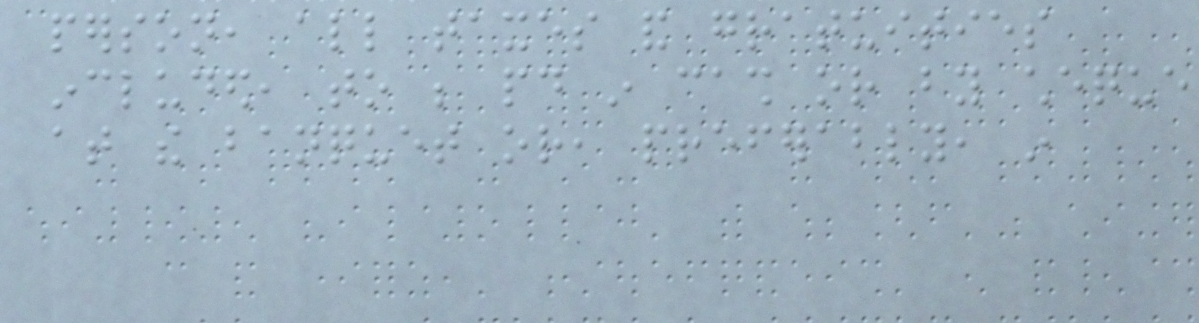person, all taxes and gratuities
included, to be paid in cash or by cheque
at the banquet or, preferably, in
